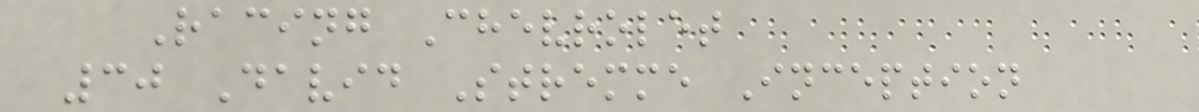Racing Chevrolet
30 David Stremme Inception
